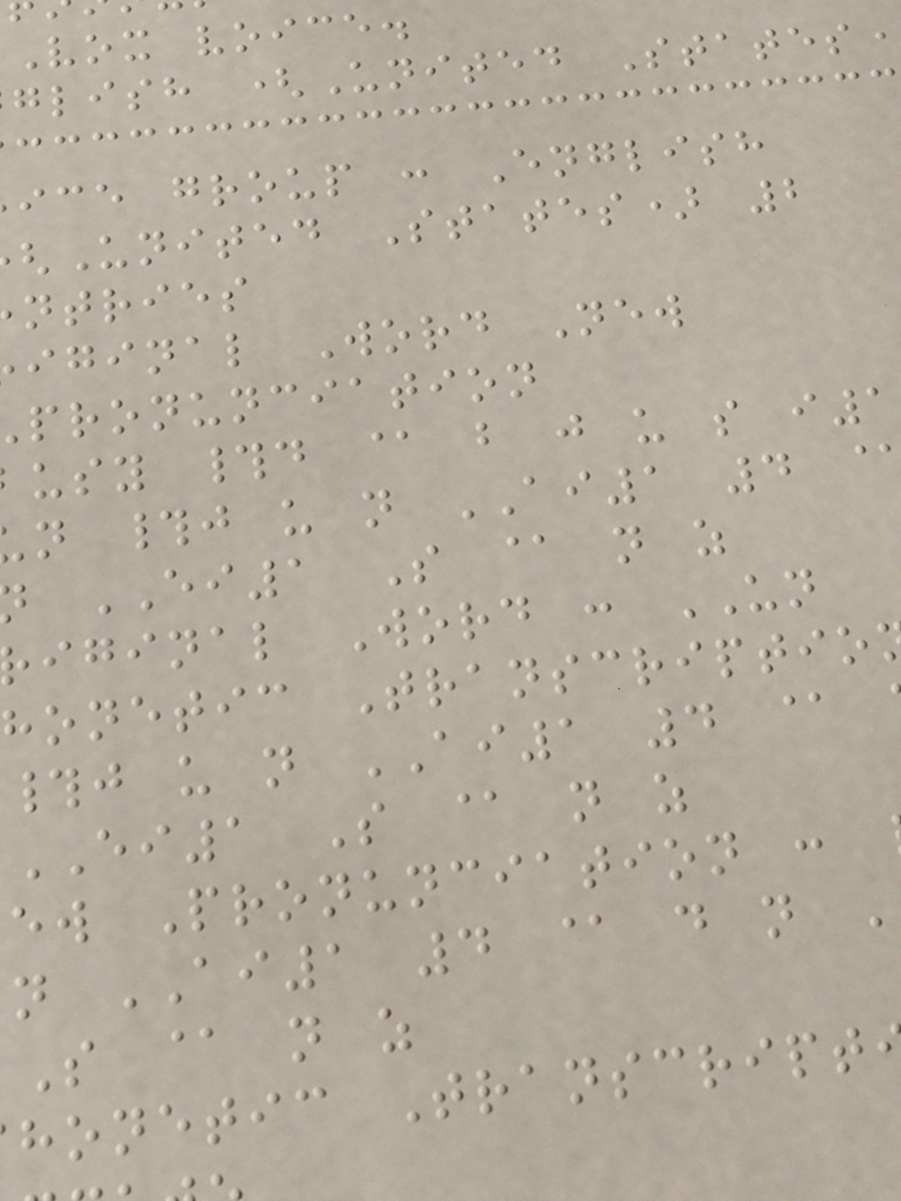Vox voice.
glish (United States
ice group : English
United States) 2
ntries
iginal Word New
pronunciation
usy #d @ b j u s i1
n #j u n AI1 4
EI1 S @ n z
iginal Word : UN
honetic Transcriptio
#j u n AI1 4 @
EI1 S @ n z
ew Pronunciation :
n AI1 4 @ d n
S @ n z
honetic Transcript
